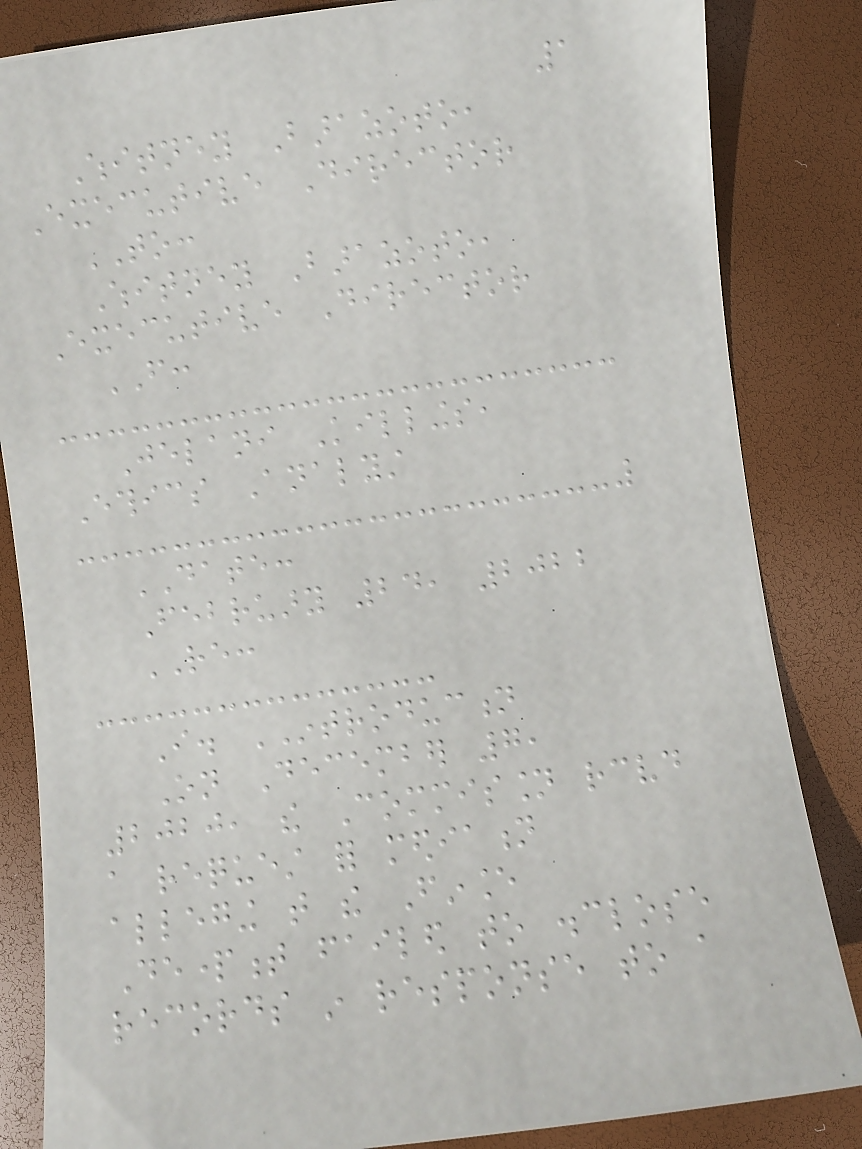1
Whitney Barazoto,
Executive Director
TO:
Whitney Barazoto,
Executive Director
FROM:
Jelani Killings,
Ethics Analyst
DATE:
February 24, 2022
RE:
I. INTRODUCTION
On December 7,
2020, the Commission received
a request for mediation
alleging that the Finance
Department failed to disclose
records in response to a
